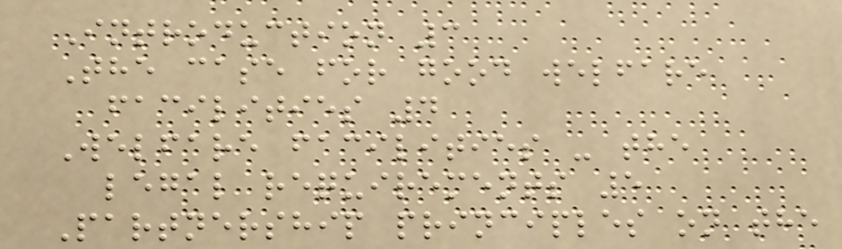Introduction 3
The case for good welfare
facilities 4
Welfare facilities - the
legal requirements 5
Partnership principles on the
